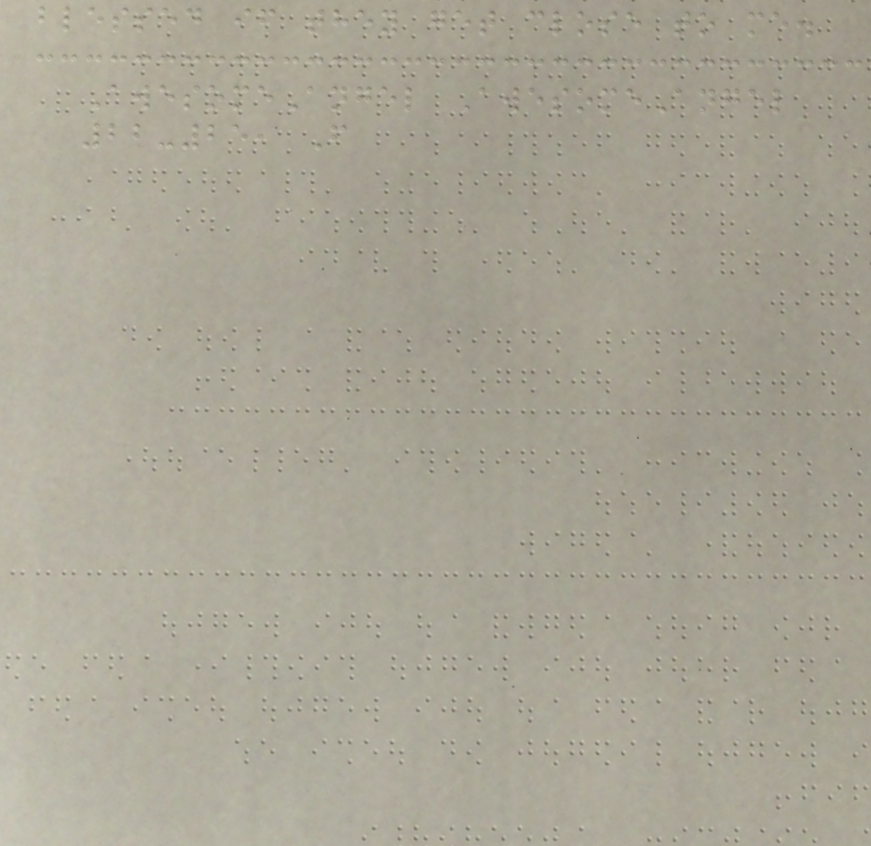blessed if they get close to me.
AwesomeAngel AwesomeAngel
22-25, F
